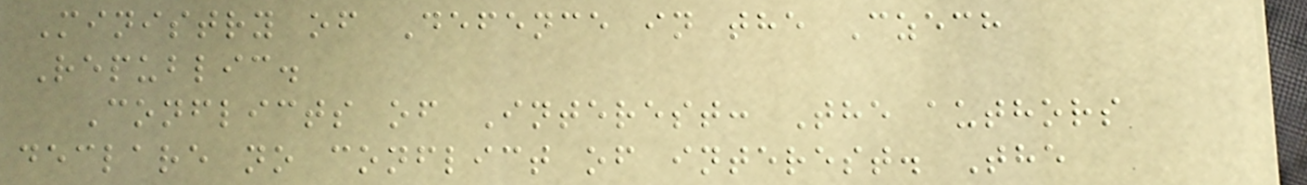Ministry of Defence in the Czech
Republic.
Conflicts of Interest: The authors
declare no conflict of interest. The
